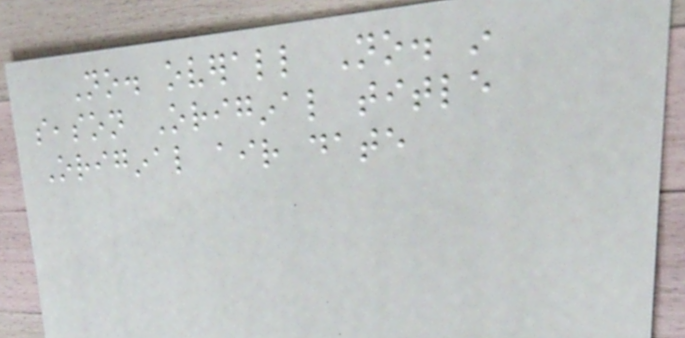No. overall No. in
season Original title
Original air date
